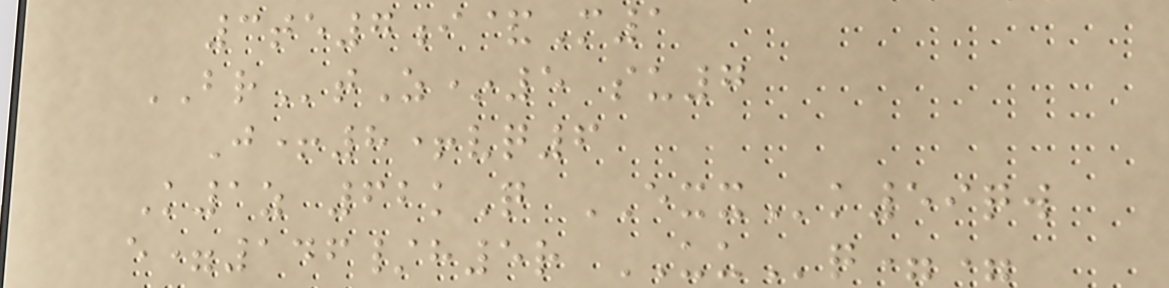3te7i&M1
BRtZ*5 su7
J+8+vq6
K1z 62kQ EXXk59qw
e=146/h5r UUq==
